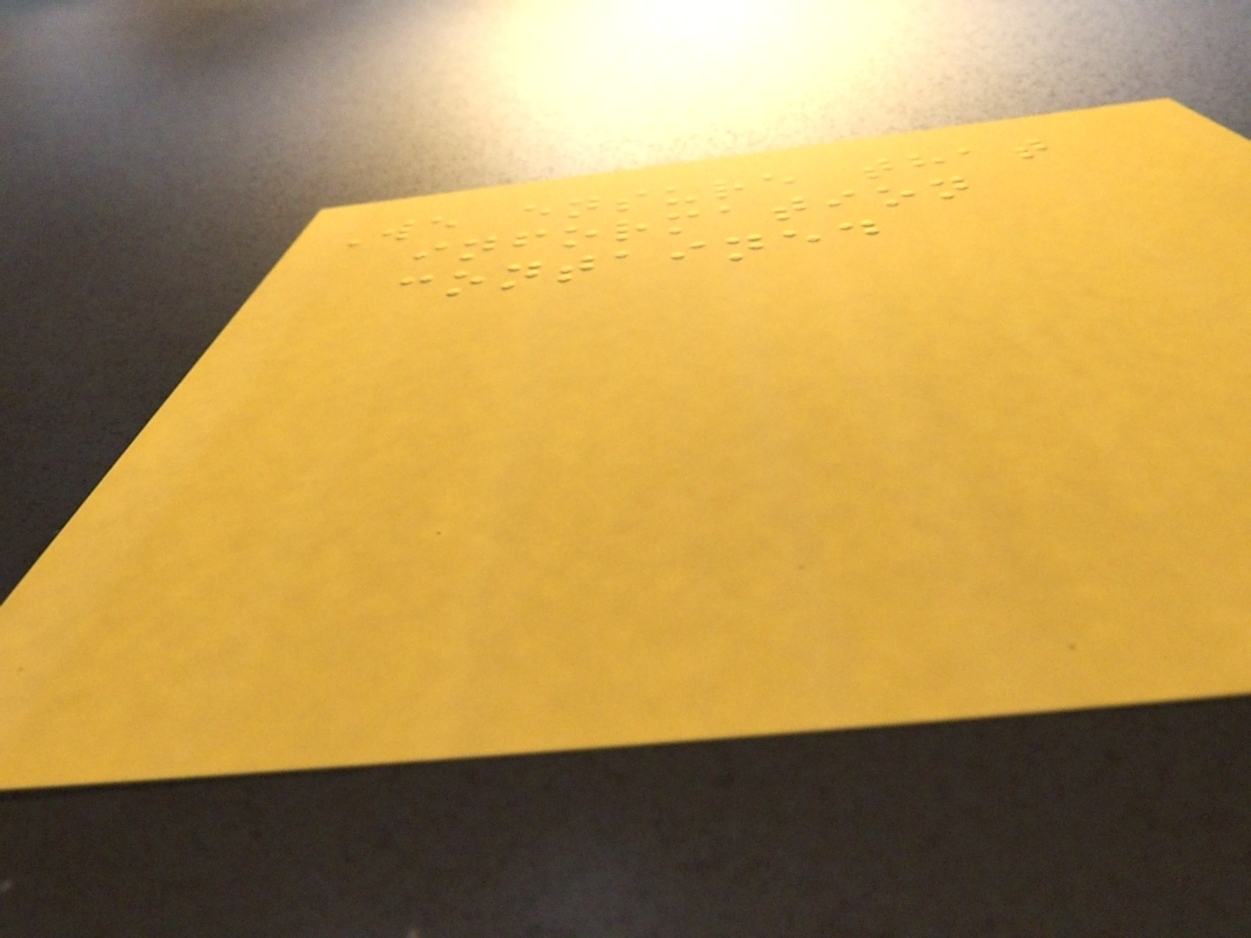We ensure that
information
contained
